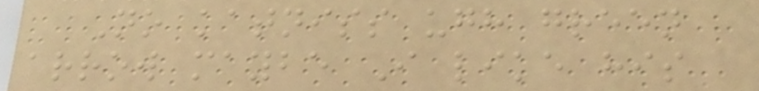No katniss ugh green
arrow maybe I like his
